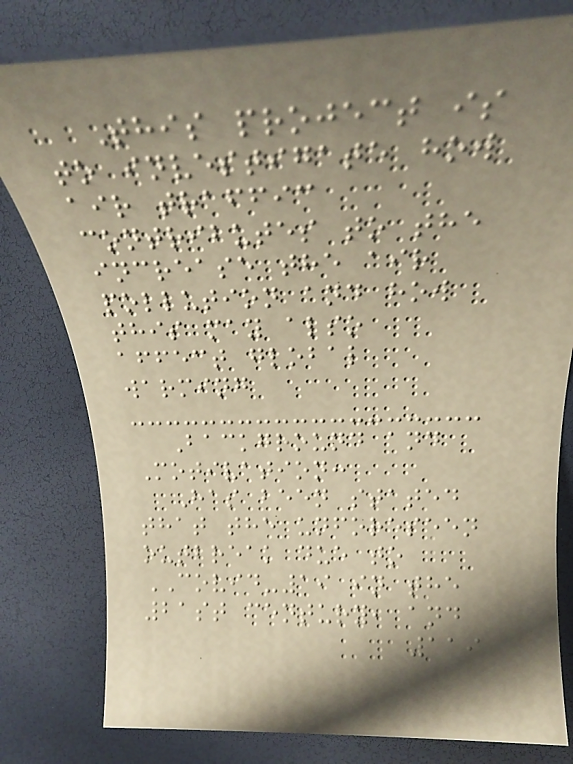This project is
to investigate how
air traffic
contributes to the
increase the air
pollution and how
this may also
affect global
warming
Background and
Motivation:
Has been stated
that the unforeseen
outbreak due to
COVID-19 in the
21st century, and
119
